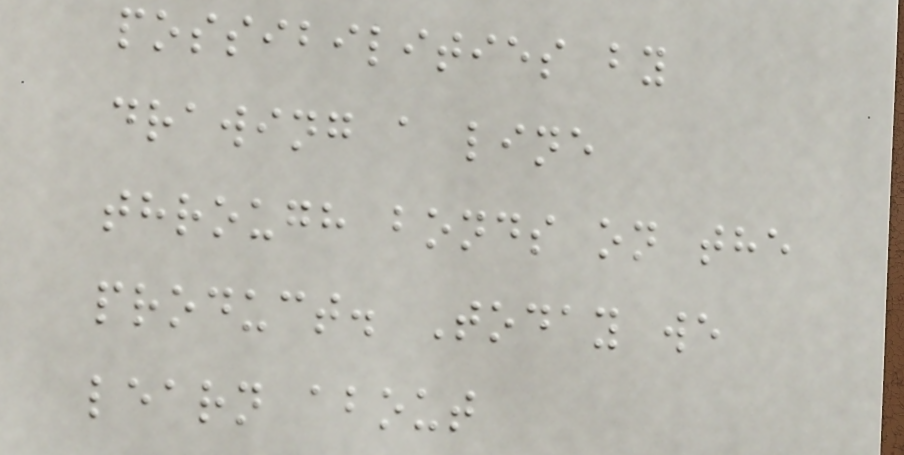possibilities by
drawing a line
through bonds on the
product. Today we
learn about
